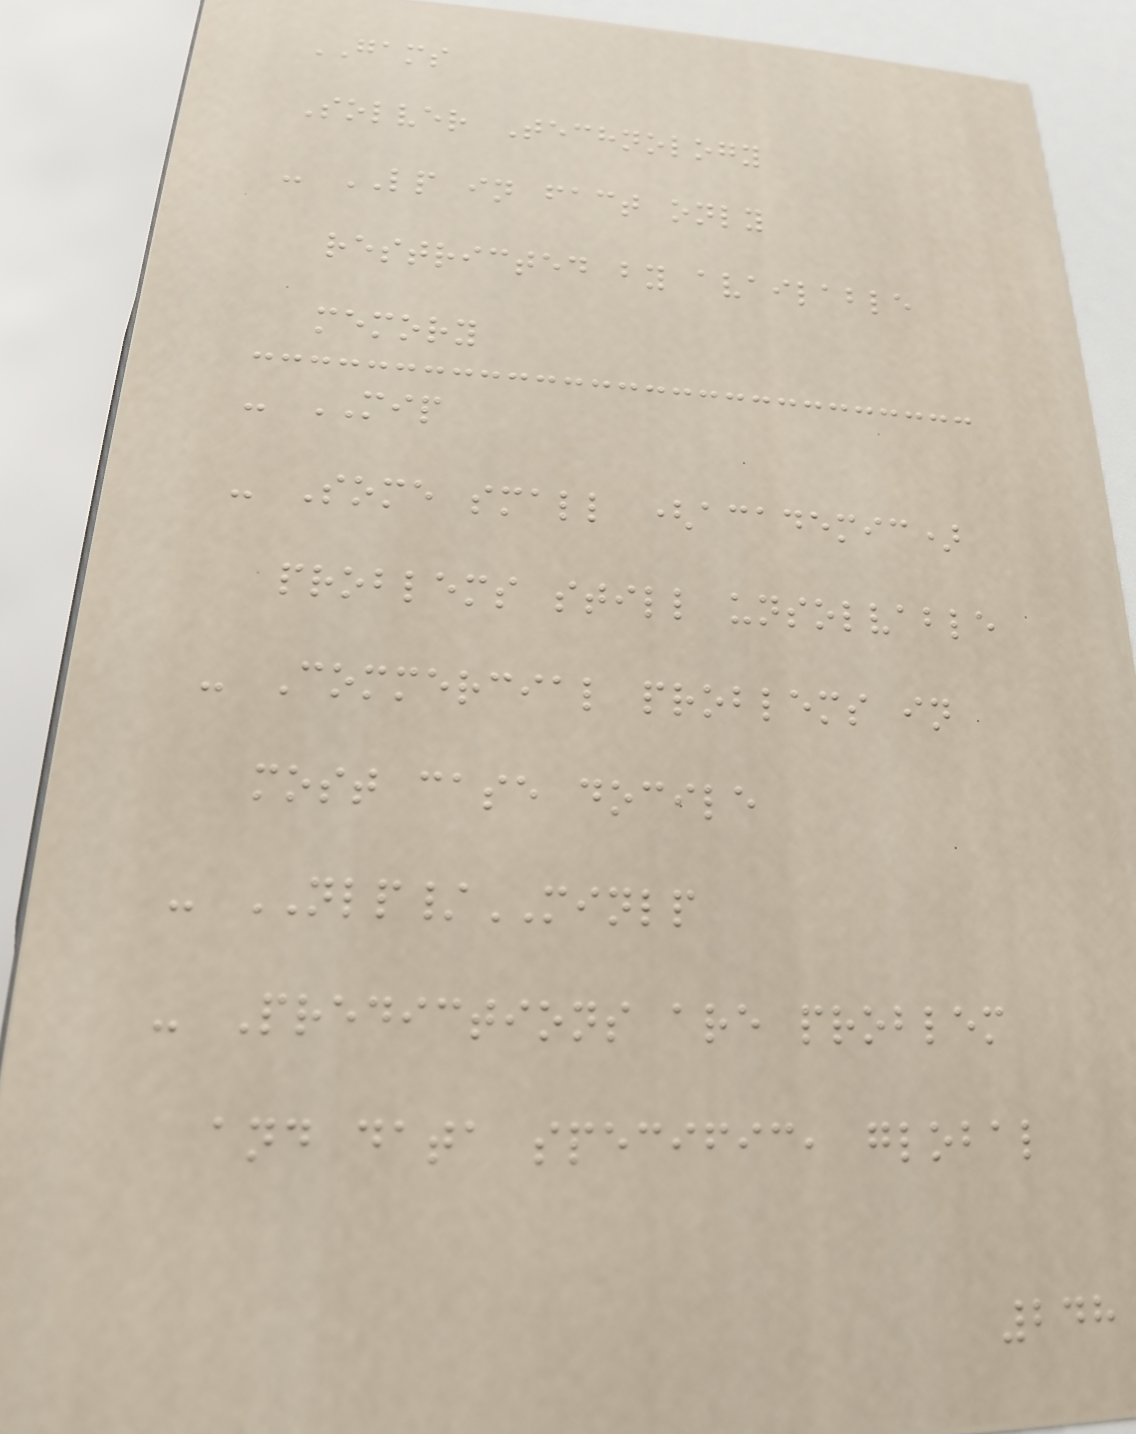GAMS
Solver Technology
- LP in fact only
restricted by available
memory
- MIP
- Some small (academic)
problems still unsolvable
- Commercial problems in
most case docile
- NLP/MINLP
- Predictions are problem
and data specific, global
248
